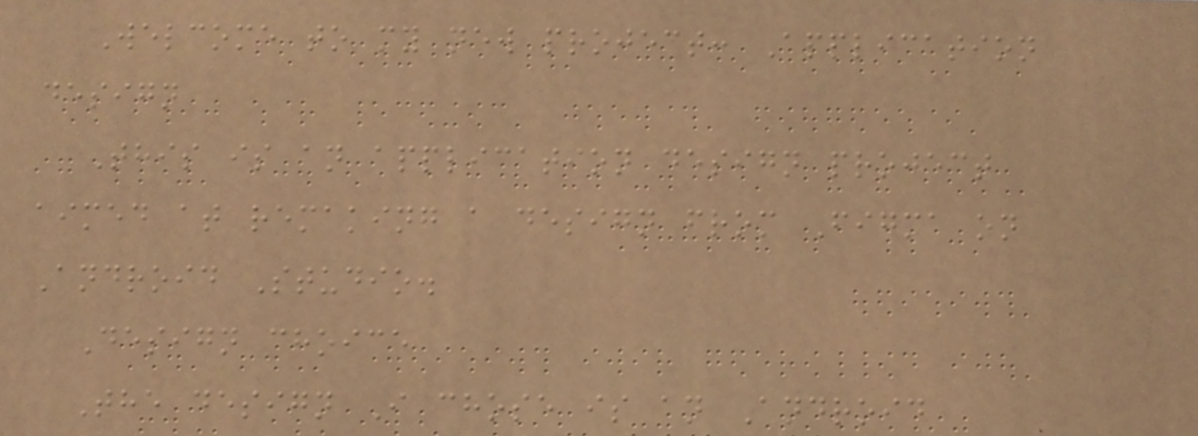Welcome to my new project: Application
design
This is an application design project
aimed at remaking a design from Figma on
Android Studio.
Design choice
The design I chose is an Android
